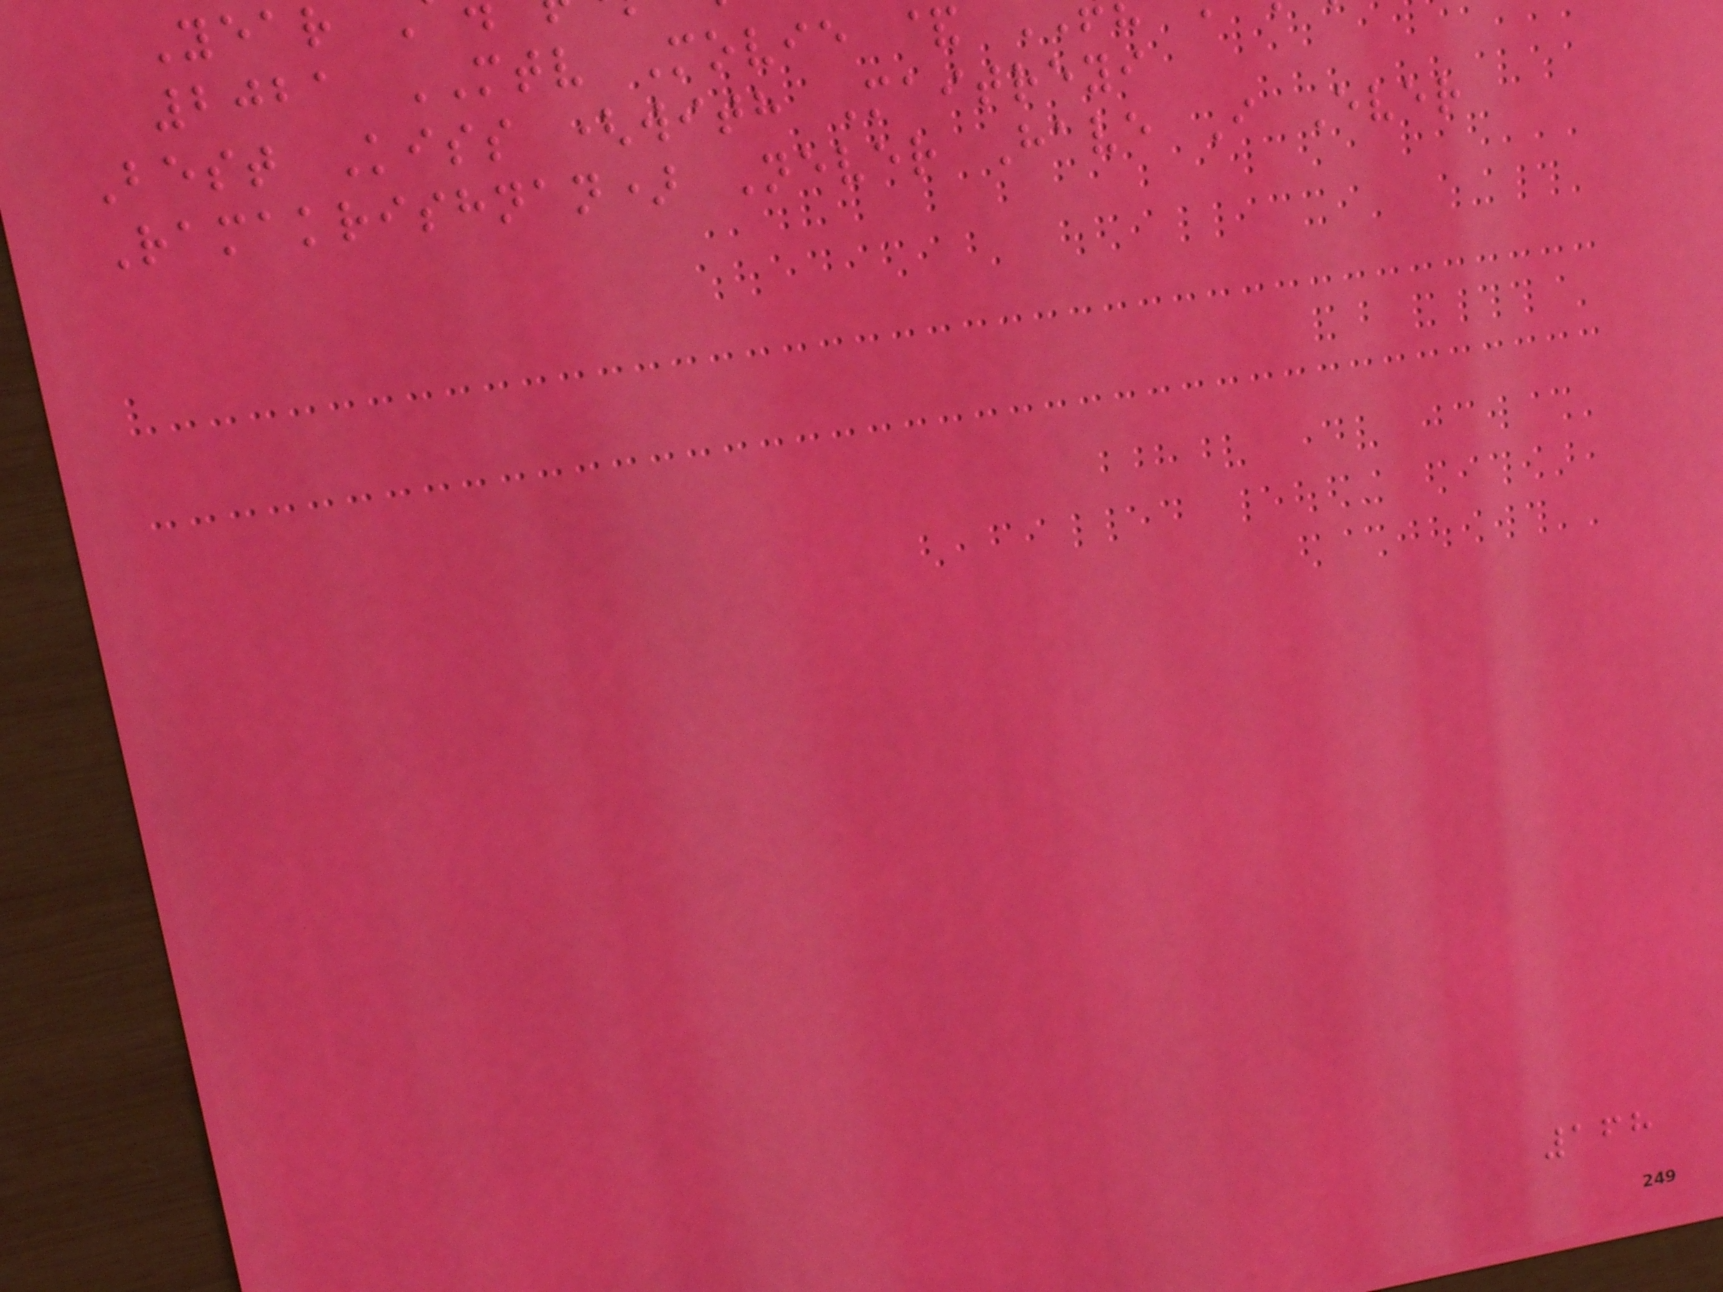2021 MTV Movie &
Best Kiss (with Maitreyi
Ramakrishnan) Never Have I Ever
168
